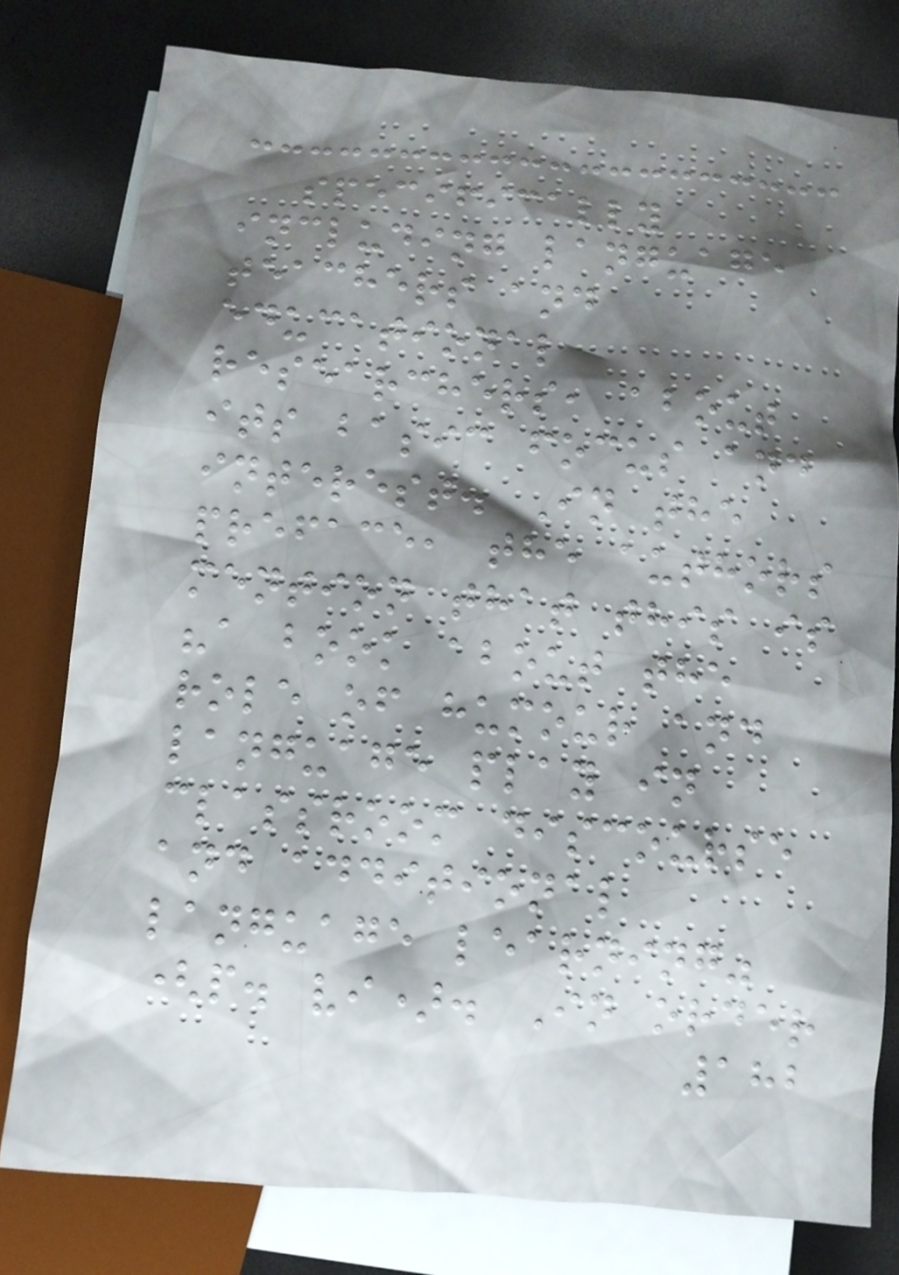specifically
including language
teachers and
educational
researchers, about
its basic focus and
interest. In the
preface, the authors
mention that this is
"a book about the
role of humour and
language play in
classroom discourse
and additional
language learning"
(p. vi). In order
182
